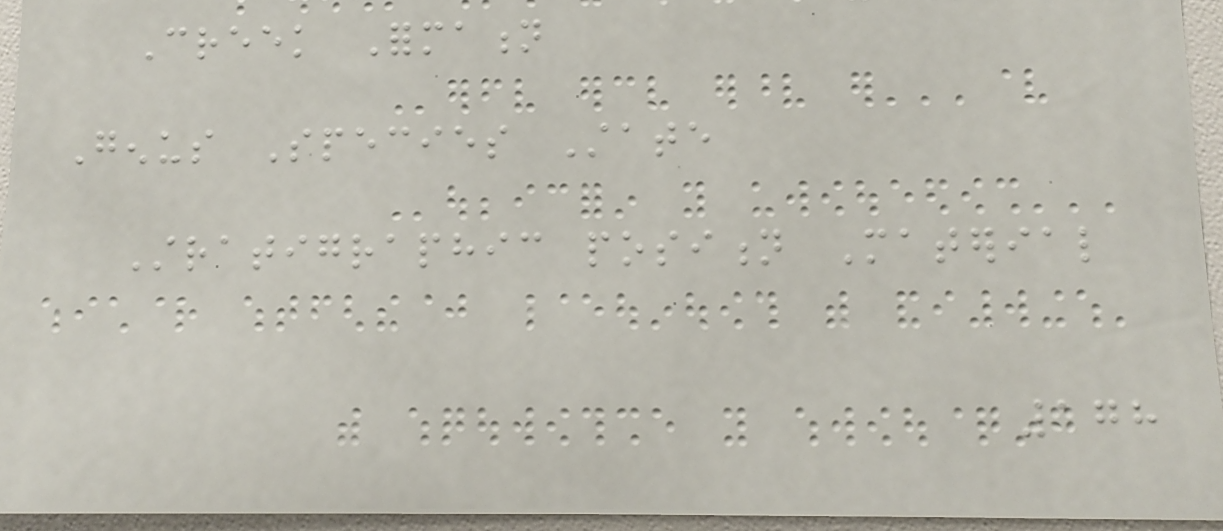Creek Formation
Genus Species State
Stratigraphic position Material
178
